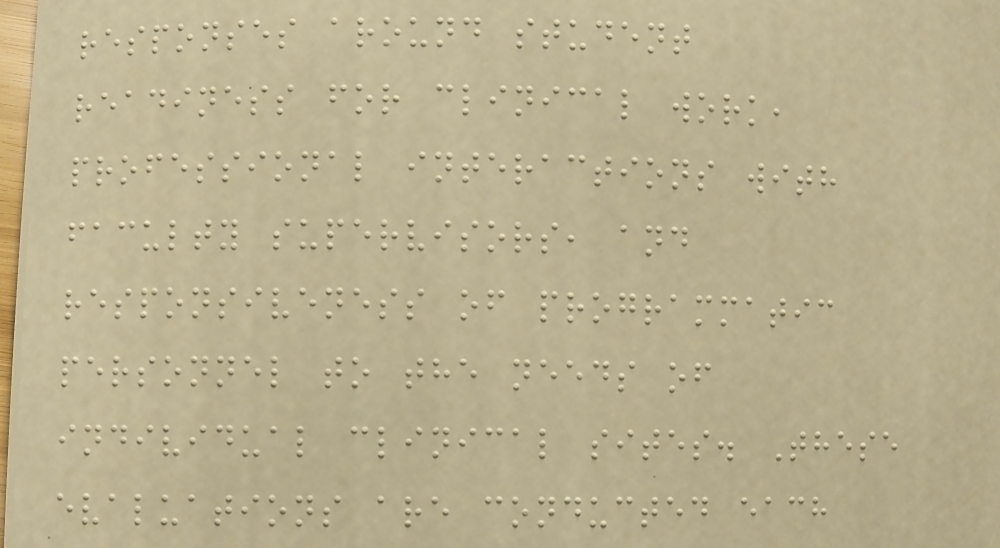responses around student
readiness for clinical work,
professional interactions with
faculty supervisors, and
responsiveness of programmatic
personnel to the needs of
individual clinical sites. These
evaluations are conducted each
